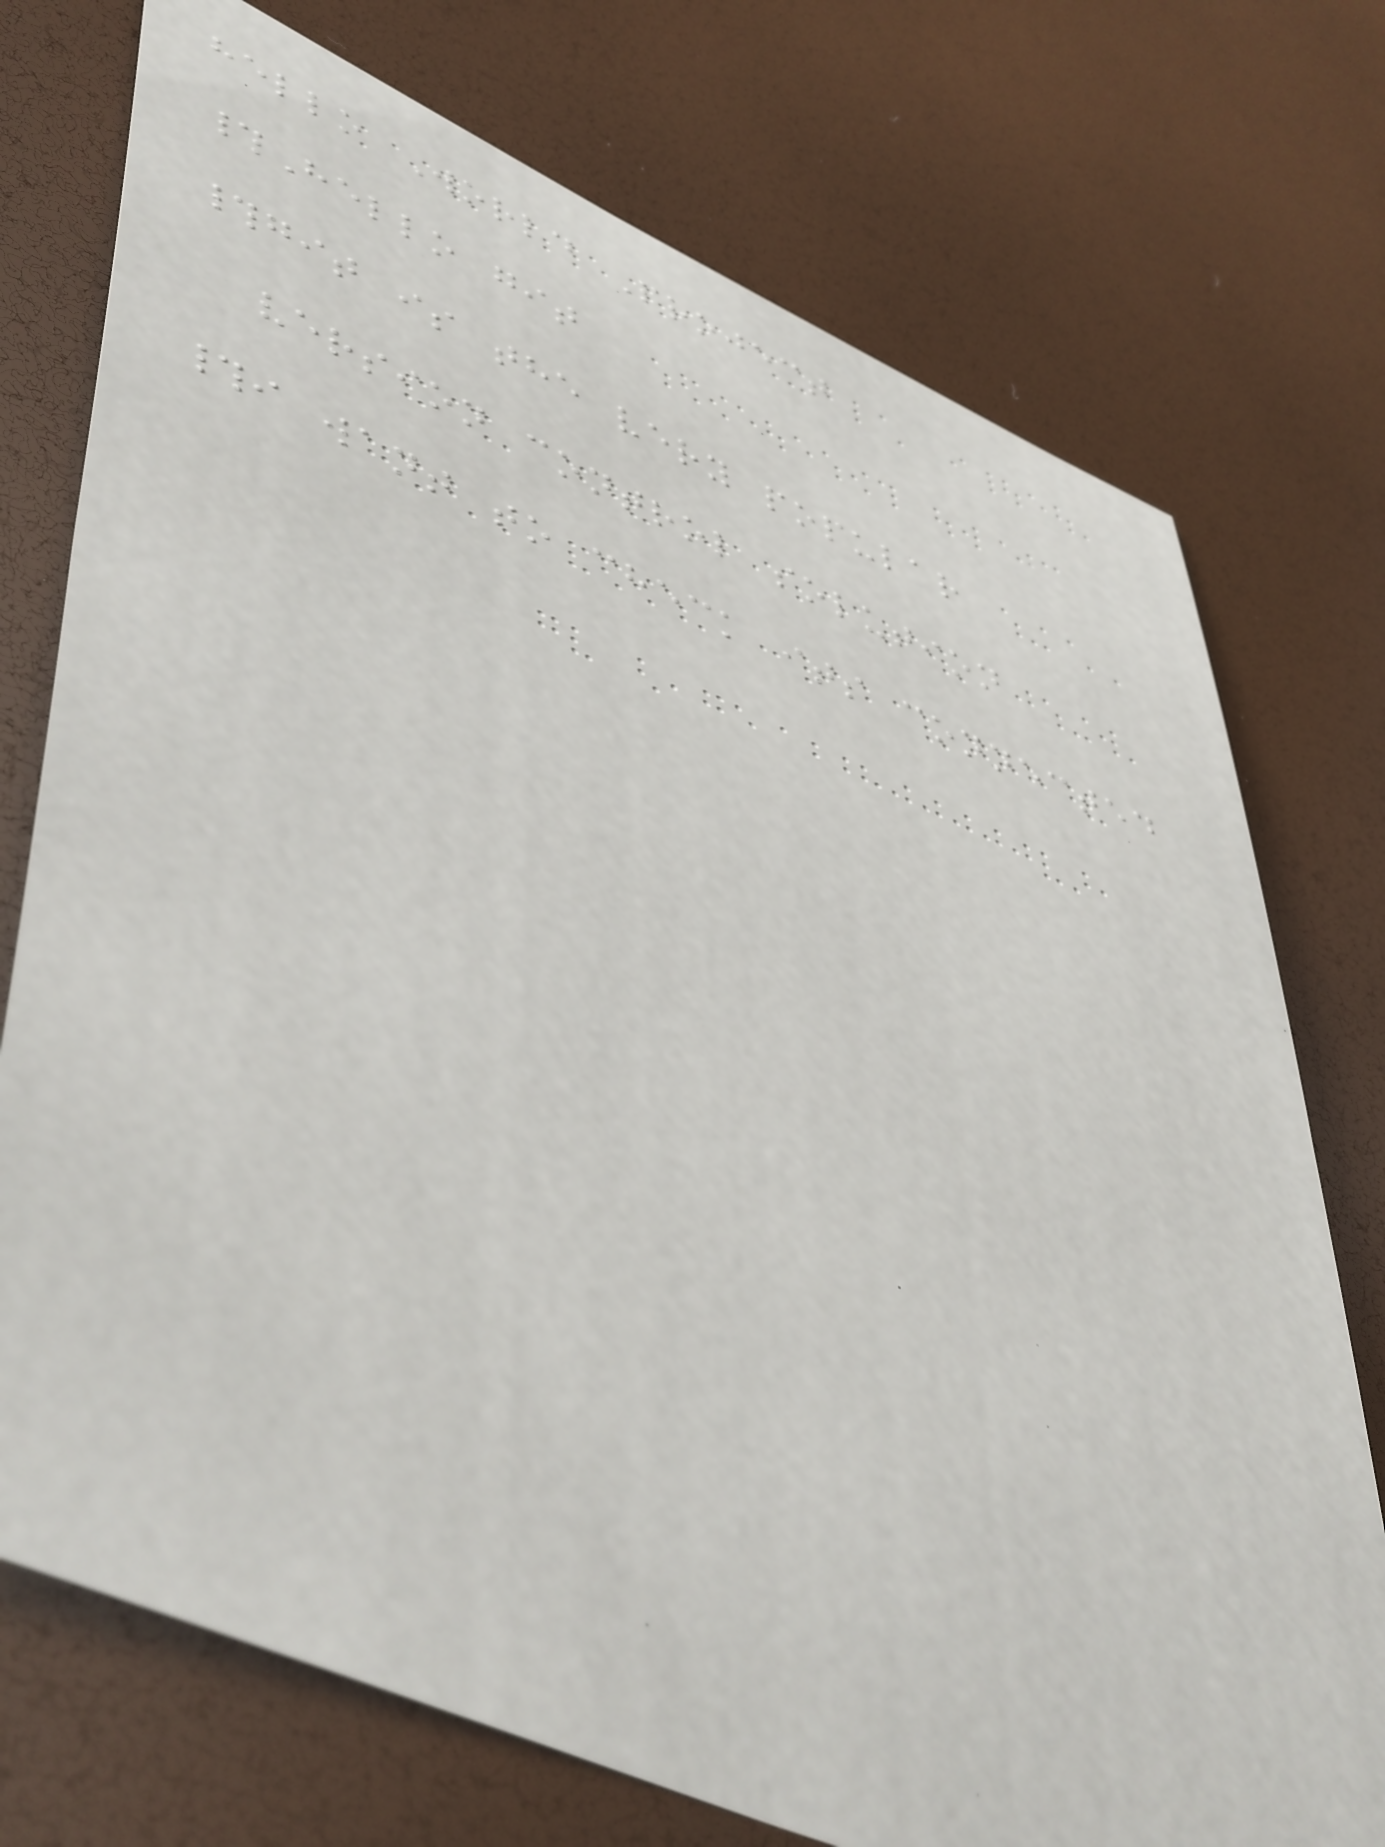hello World Project
#Hello git
#git is the very popular
version control solution
#i want to check its connected
